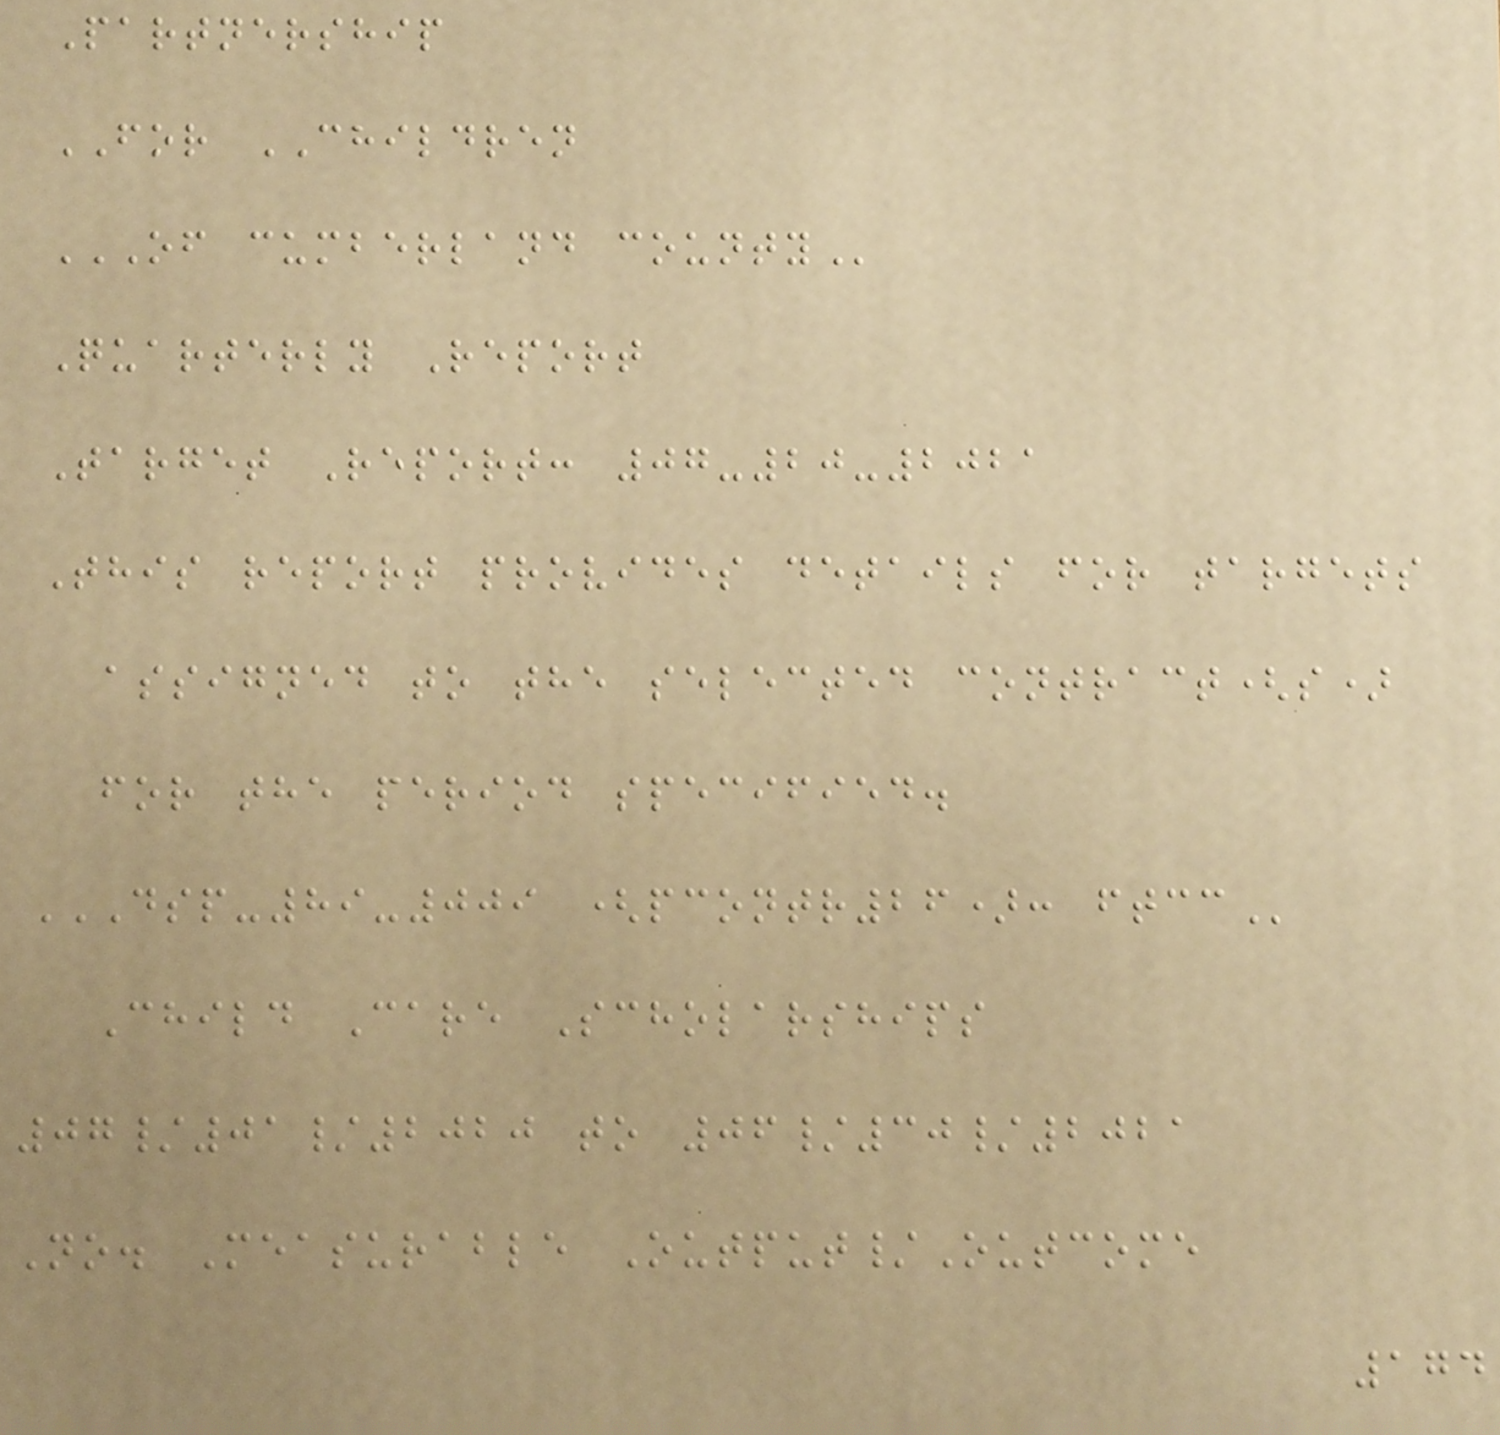Partnership
FOR CHILDREN
OF CUMBERLAND COUNTY
Quarterly Report
Target Report: 07-20-2021
This report provides details for targets
assigned to the selected contract(s)
for the period specified.
DSP-89-009 (PCONTR26): FTCC
Child Care Scholarships
07/01/2020 to 06/30/2021
No. Measurable Output/Outcome
174
